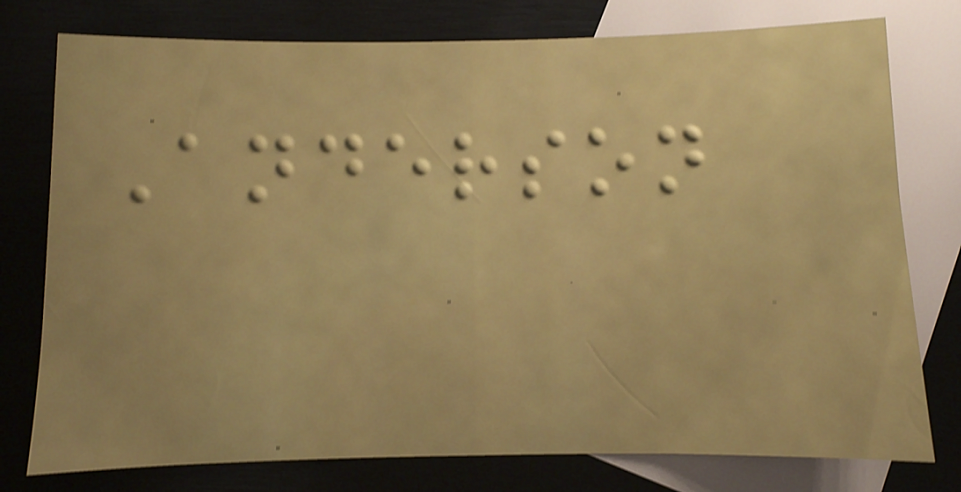Anderson
